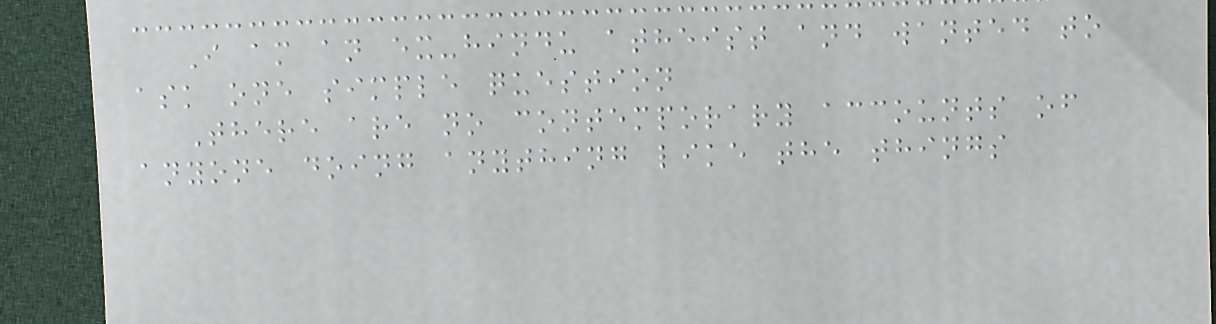I am an ex-hindu atheist and wanted to
ask one simple question
There are no contemporary accounts of
anyone doing anything like the things
